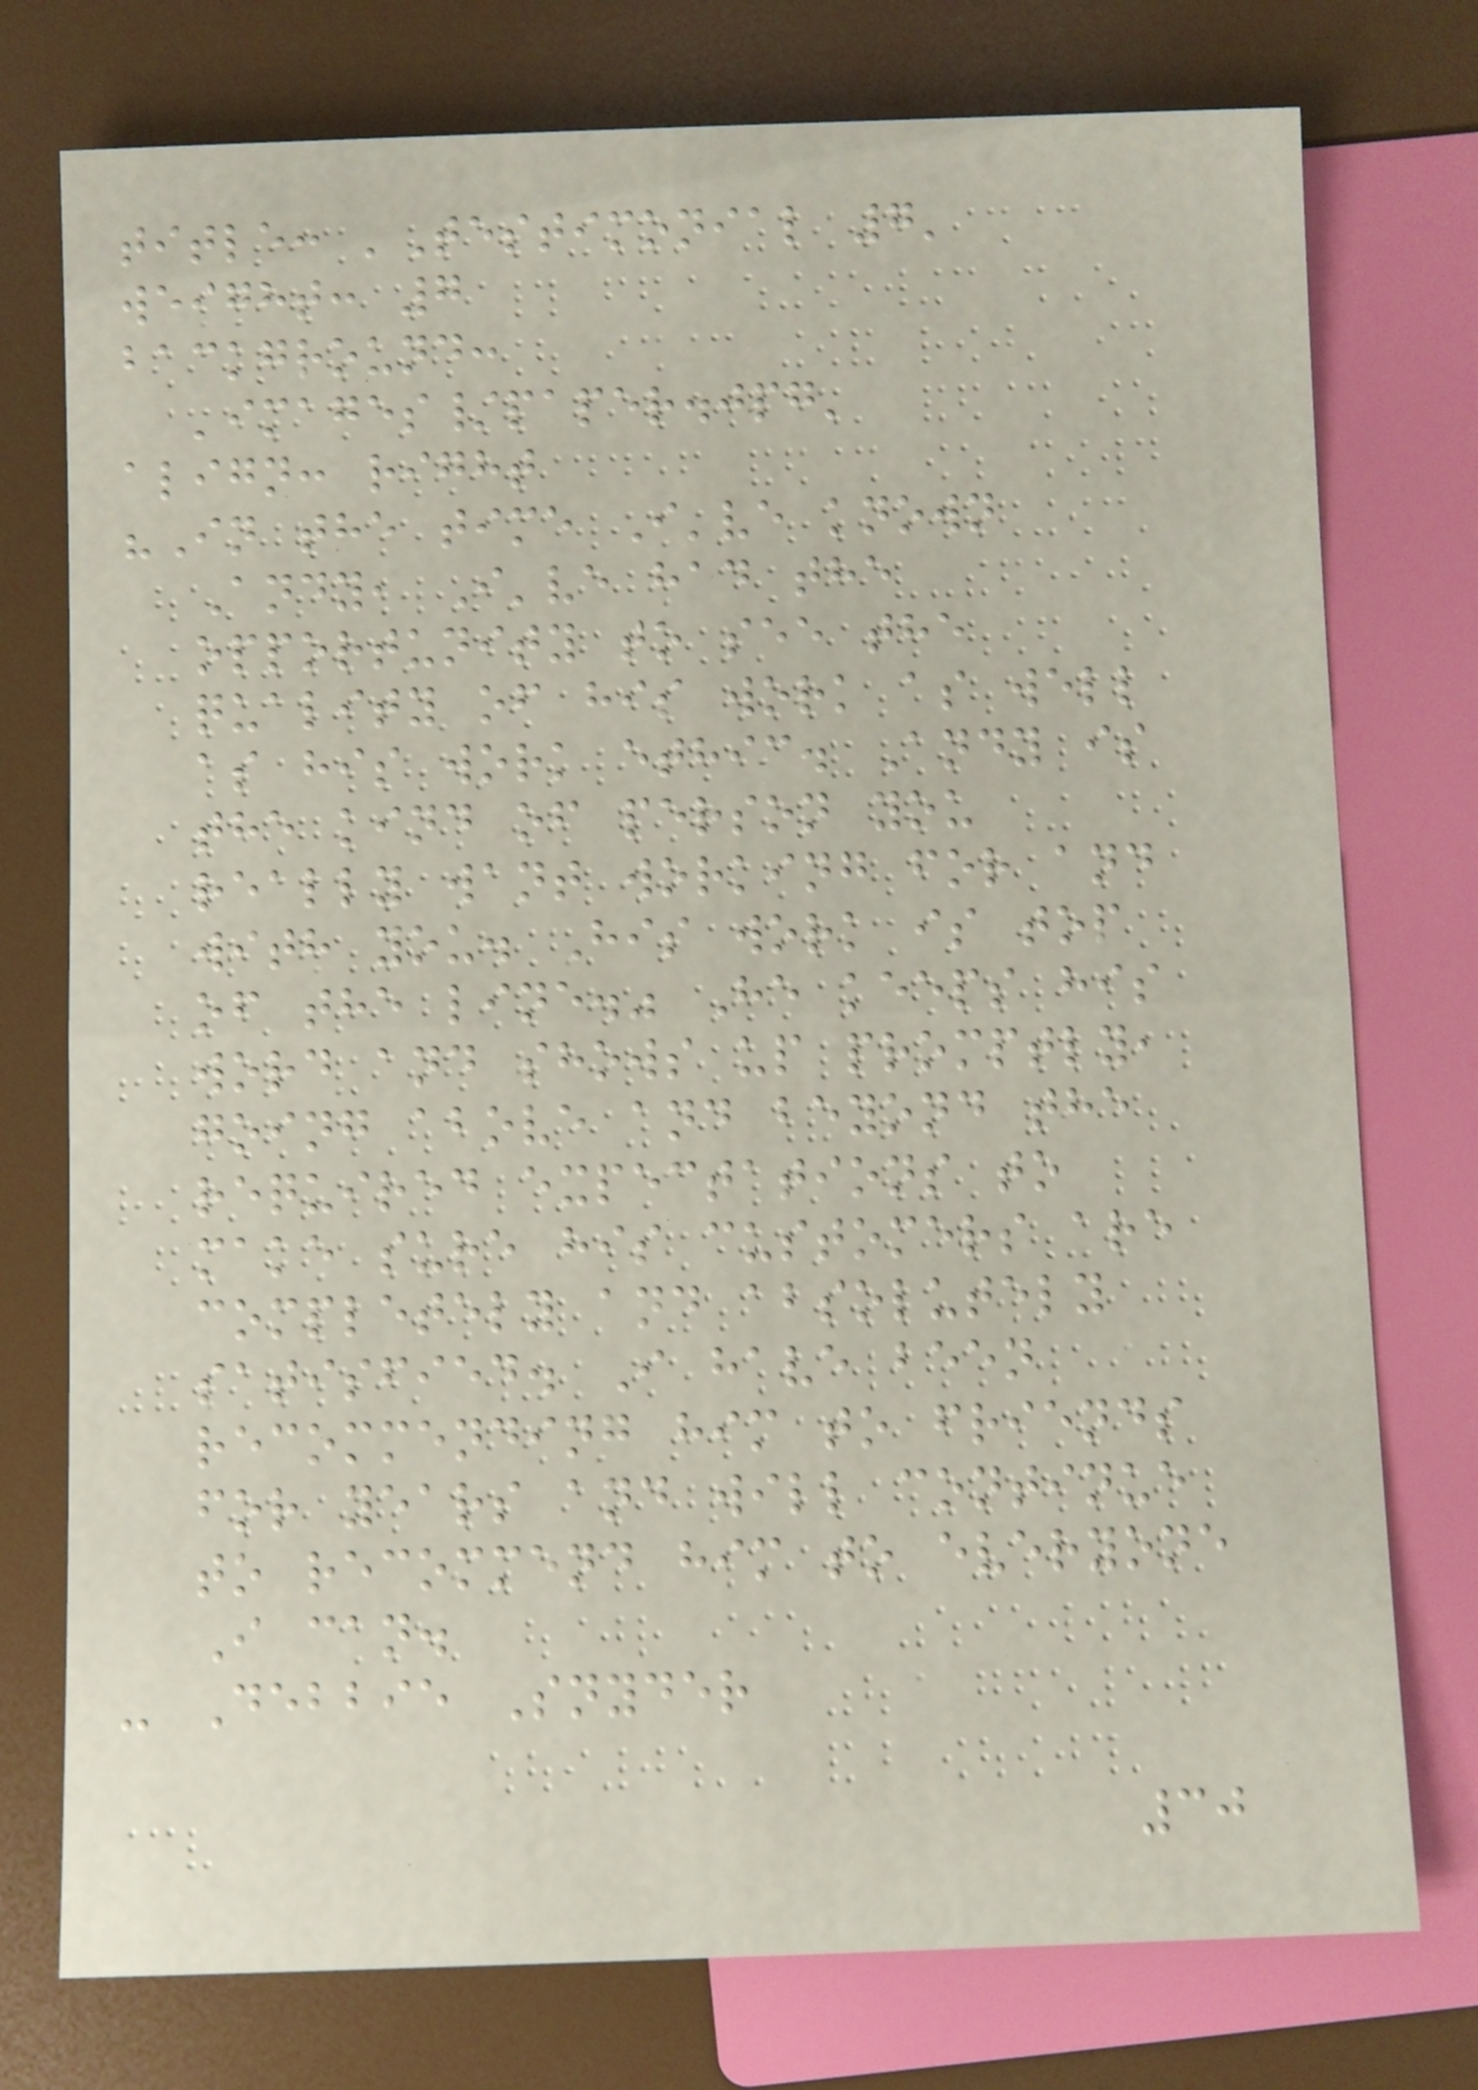title: 'Testimonial 7'
weight: 7
background:
'images/paper.jpg'
align: right
"In the time I've known
Andy, I've had the
opportunity to see the
quality of his work as well
as his work ethic. Andy is
the kind of person you
really want working for and
with you. His work is top
of the line." He keeps his
word and shows up promptly,
going above and beyond the
required expectations to
make sure his customers are
completely and absolutely
satisfied. I have been
recommending him to friends
for years and will continue
to recommend him to everyone
I can.
- Debbie Snyder
30
